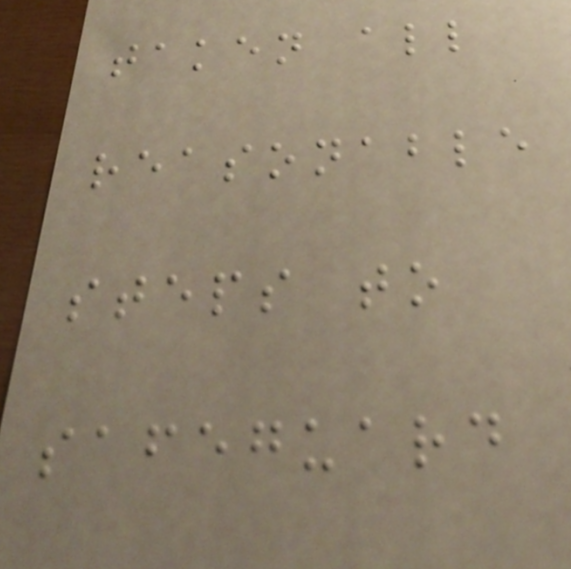taken all
reasonable
steps to
safeguard
